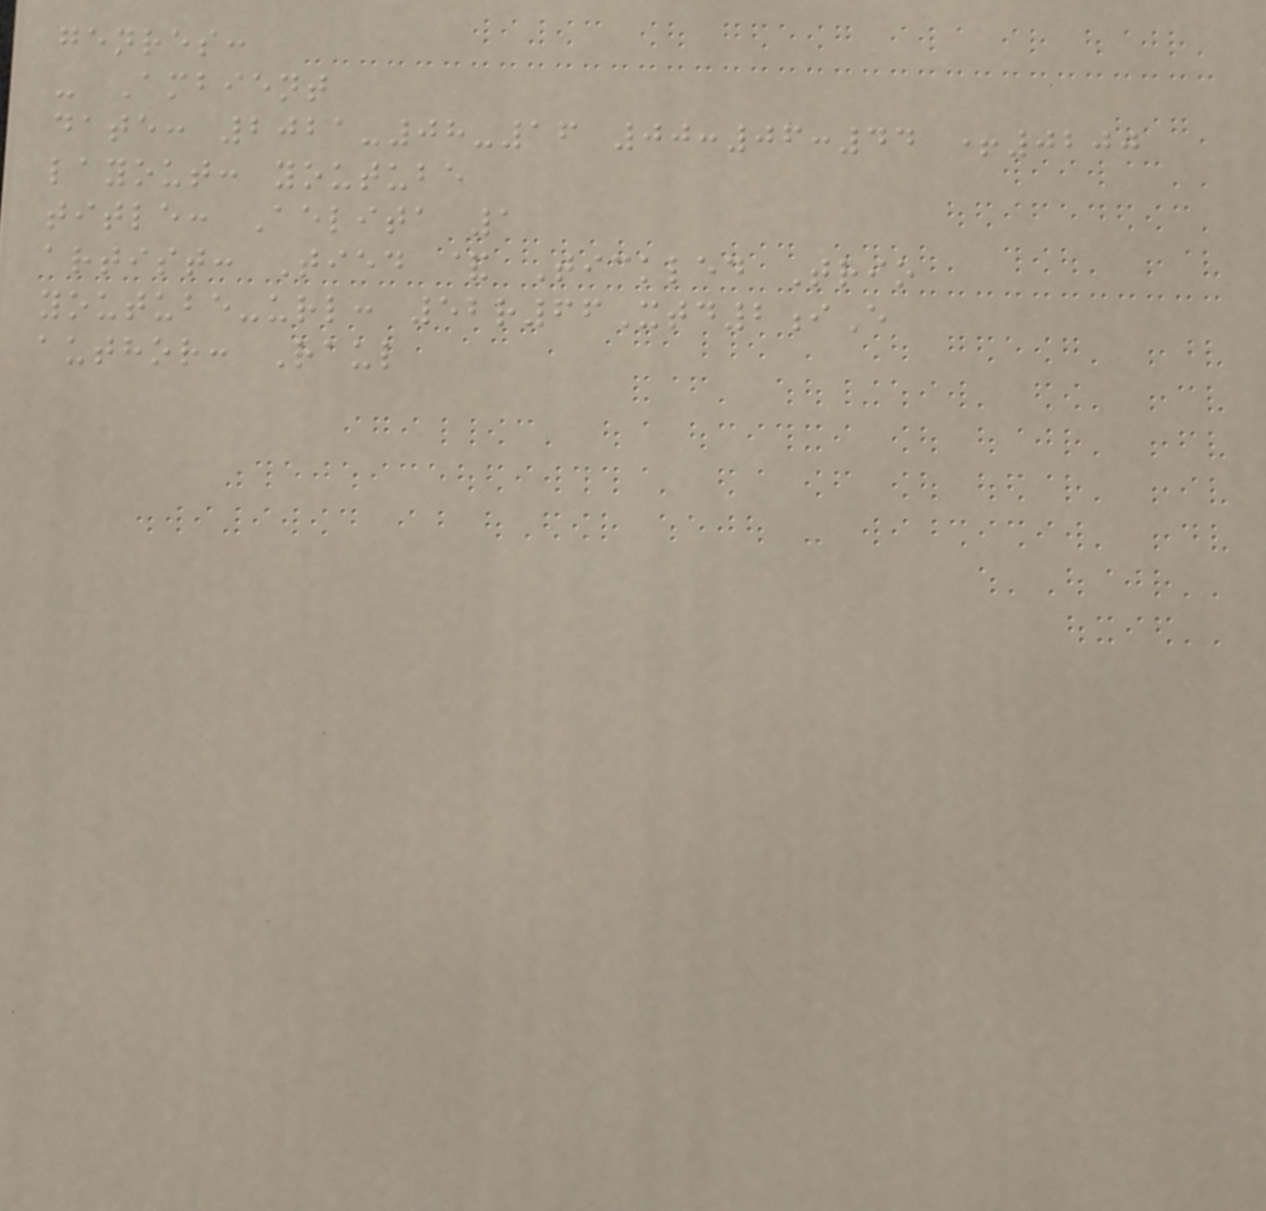genres:
- Ambient
date: 2021-08-16 00:06:44 +0200
layout: youtube
title: Aelita 1
artist: Tied & Tickled Trio
youtube-url: 52r66Xtd2iE
author: Raul
